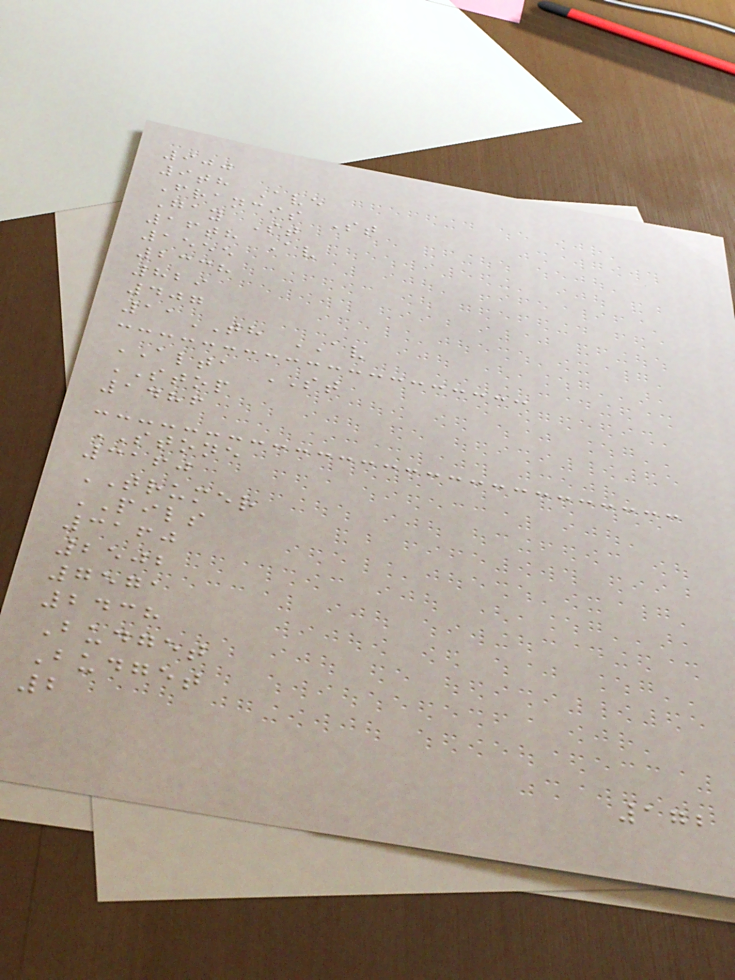900
9th Ave
Francis St
Gay St
16th Av
1555
2338
829
407
11TH AV
ALTA ST
STOP
1486
STONE
3160
TRUMER
PILS
3160
2502
7571
2438
Budget
Budget
2
172
